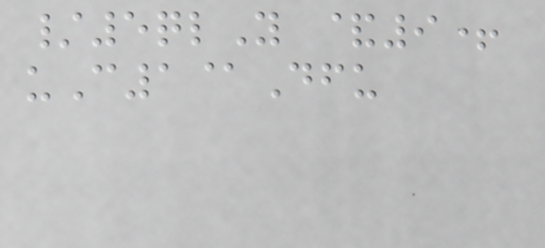/5qlY &9+
uC1@Dfu
